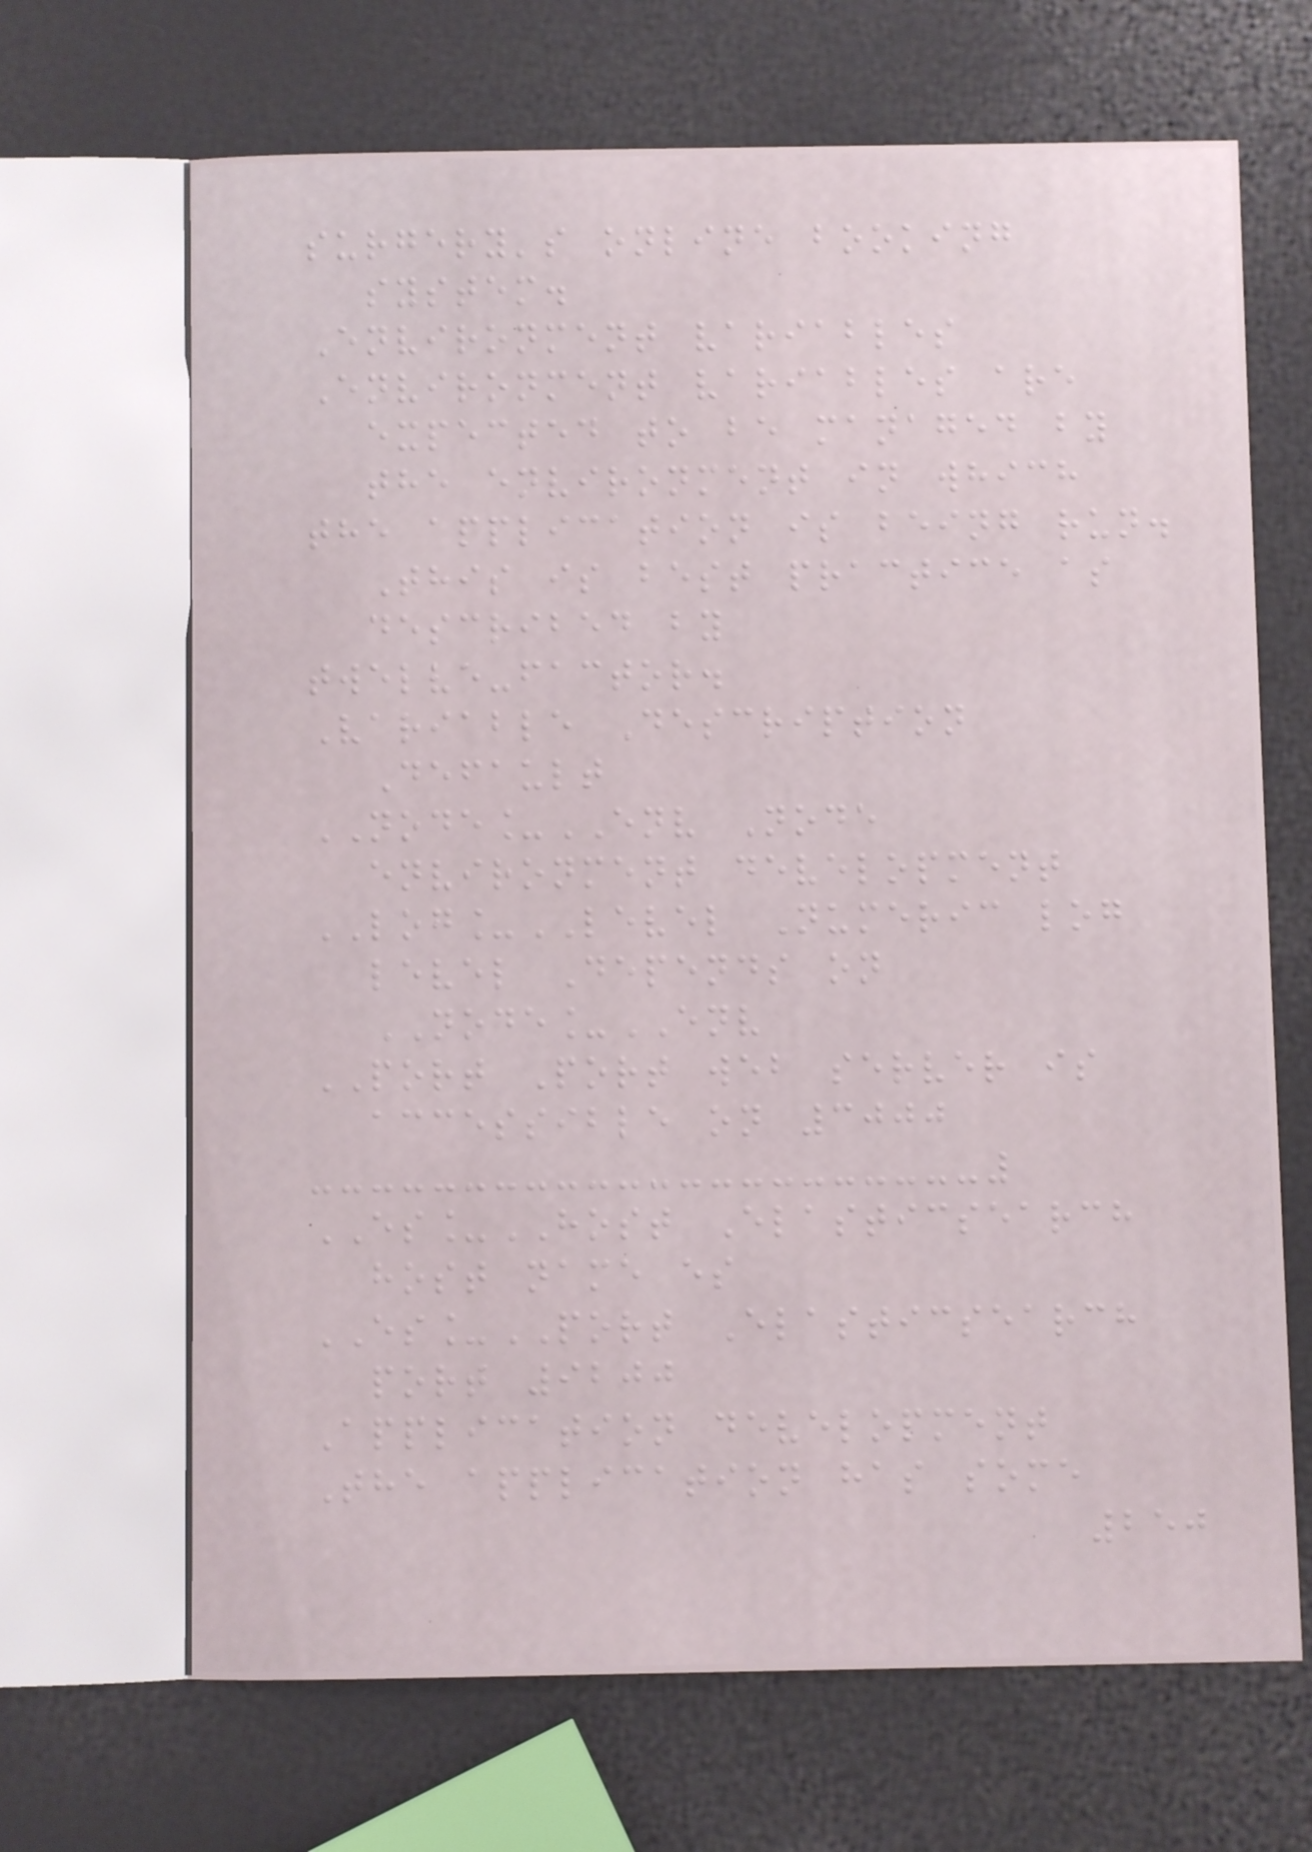surgery's online booking
system.
Environment variables
Environment variables are
expected to be managed by
the environment in which
the application is being run.
This is best practice as
described by
twelve-factor.
Variable Description
Default
NODE_ENV Node
environment development
LOG_LEVEL Numeric log
level Depends on
NODE_ENV
PORT Port web server is
accessible on 3000
ES_HOST Elasticsearch
host name es
ES_PORT Elasticsearch
port 9200
Application development
The application has some
250
